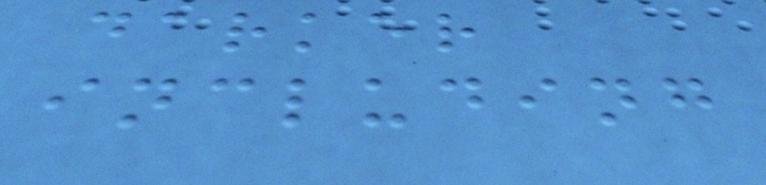darker
including
